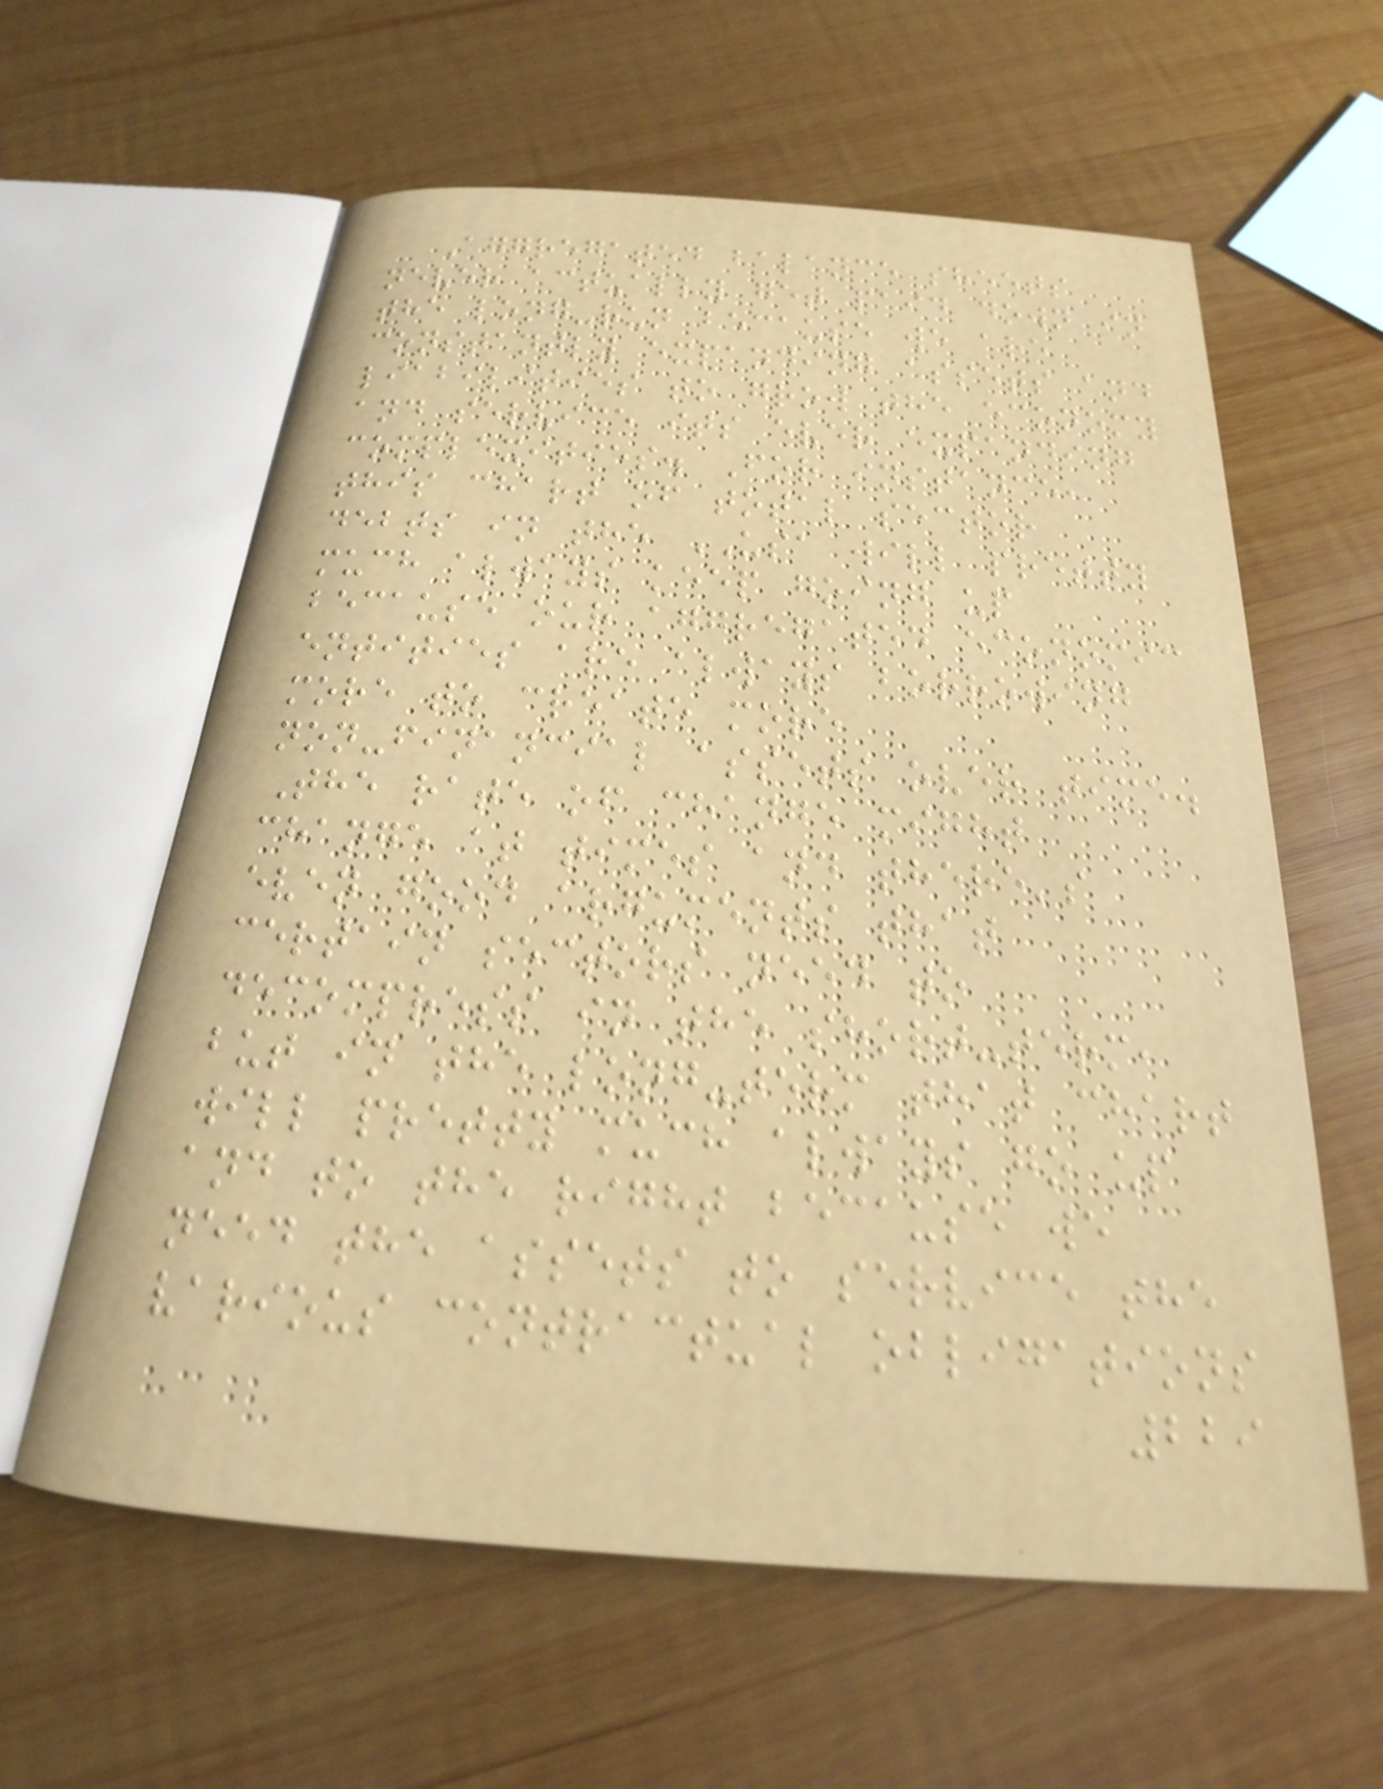Aggregated balance sheets
never actually get paid down in
the long-run because we are
constantly expanding assets and
liabilities to grow the economy
and service its ever expanding
complexities. For instance,
this chart of total sector
debts in the USA will pretty
much always keep going up
because our aggregated economic
entities are always borrowing
more to create more
non-financial assets over time.
The rate of change might
change at times and there's
even good arguments that
certain sectors need to
decompress in the short-term,
but in the long-term that chart
will pretty much always go up
and to the right because we
need the assets to service the
various contractual obligations
229
